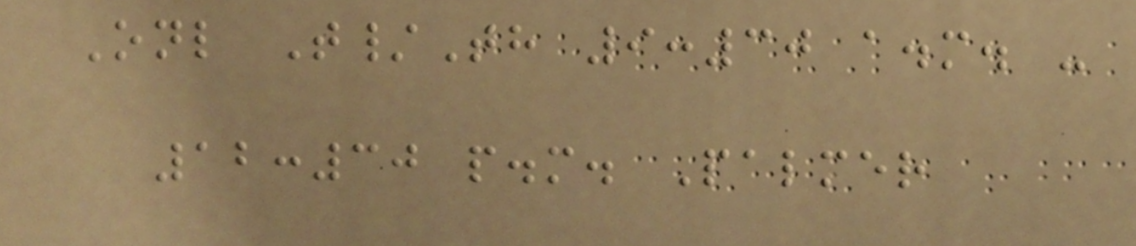Onl T/Th 9:30 a.m. -
12:30 p.m. Palmer
